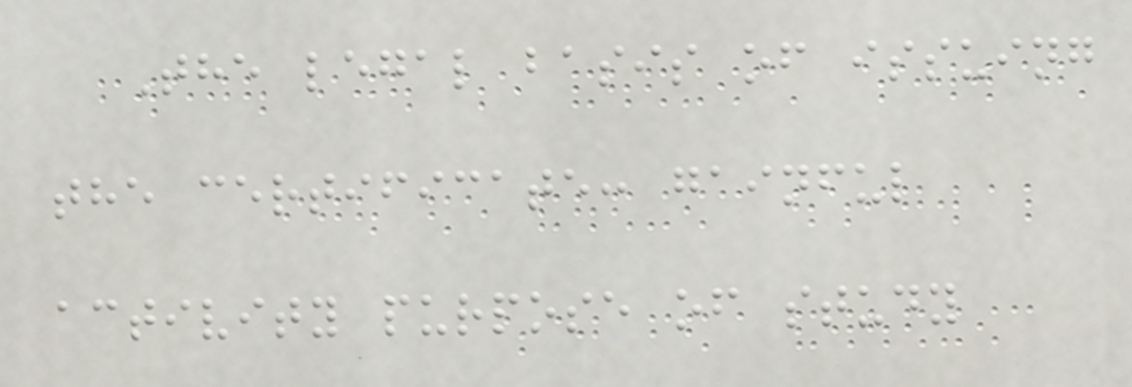The legal basis of issuing
the certificate: gainful
activity purpose of study
